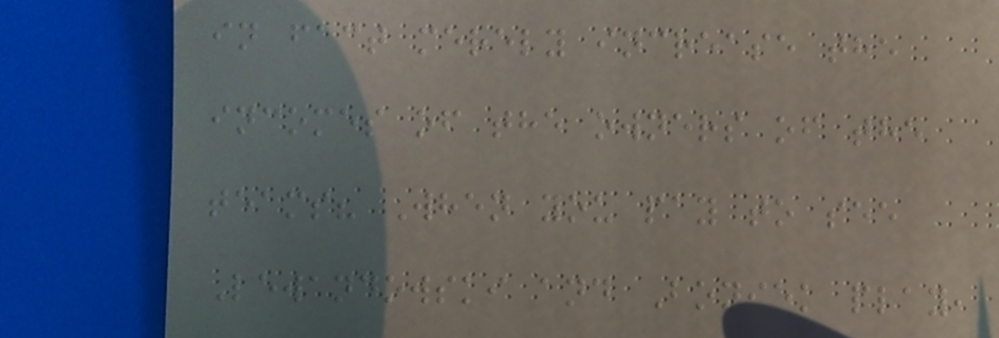in fact merely increase the
incomes of the owners of the
teams? When you pay to see
Lewandowski and Boniek play,
